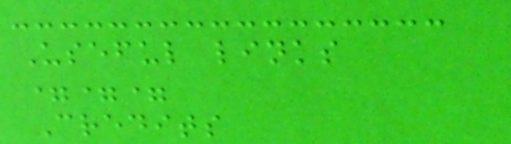Useful links
===
Credits
